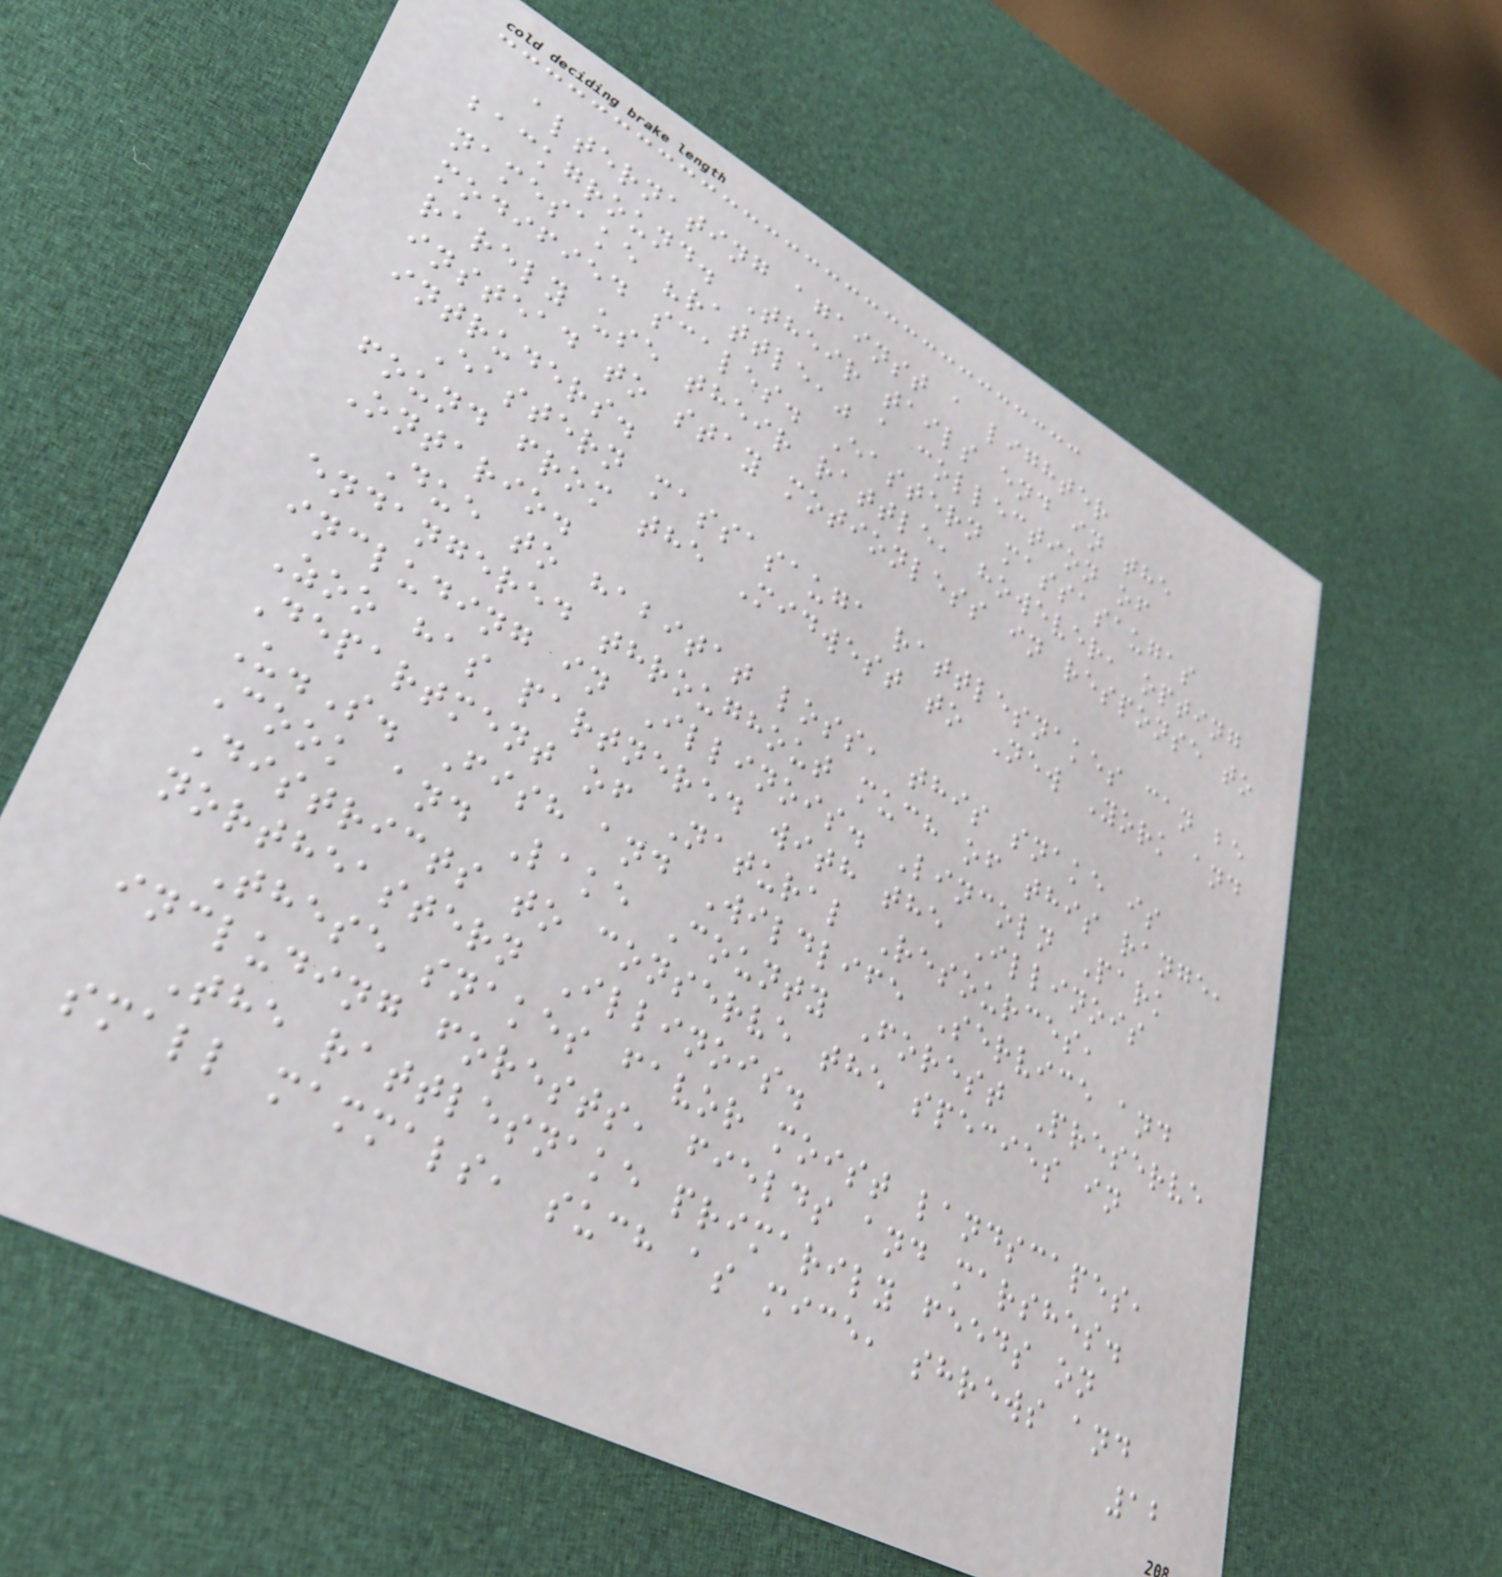alternating against a lighter
background. Their tails end in the
namesake "rattle," a collection of
modified scales. Eastern massasaugas
rarely use their rattle, however, opting
instead to stay motionless in response to
intruders.
Eastern massasauga rattlesnakes can be
found from the Midwest to New York and
Ontario.
Due to habitat loss, this snake is
endangered throughout much of this range,
including in Illinois. Lincoln Park
Zoo has partnered with the Illinois
Department of Natural Resources,
U.S. Fish and Wildlife Service and
Cook and Lake County Forest Preserve
Districts to conserve the species in
northeastern Illinois.
These snakes favor moist landscapes,
including forests, fields and marshes.
The rattlesnake primarily feeds on
small mammals, such as mice, shrews and
12
